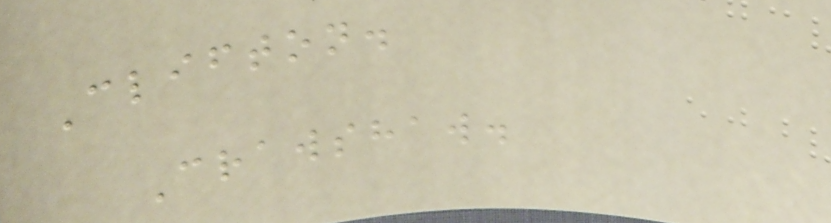Clifton.
Crawshaw.
